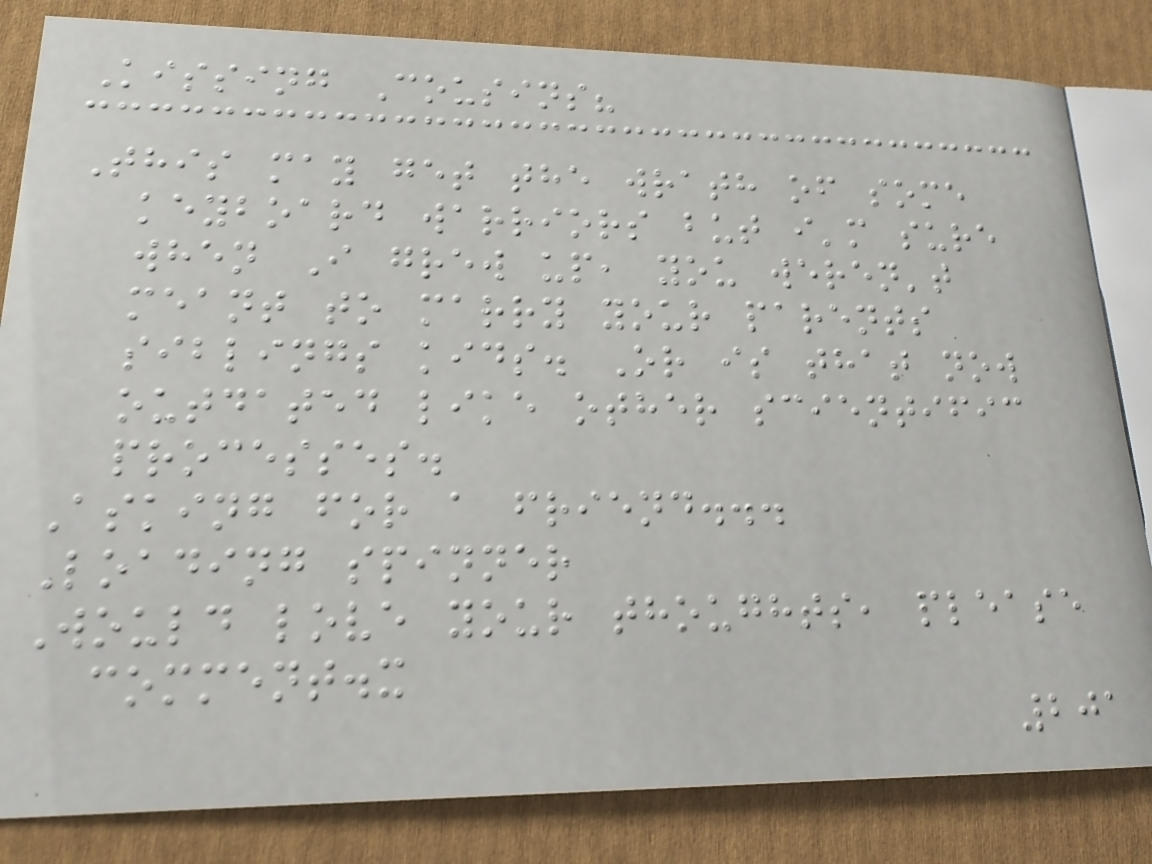Kissing Cousins?
This may get the wrath of some
keyboard warriors but i'm sure
when I grew up, you weren't
meant to marry your parents
siblings kids. Or is that now
outdated like other scientific
processes.
Asking for a friend...
Loading spinner
Would love your thoughts, please
comment.x
201
